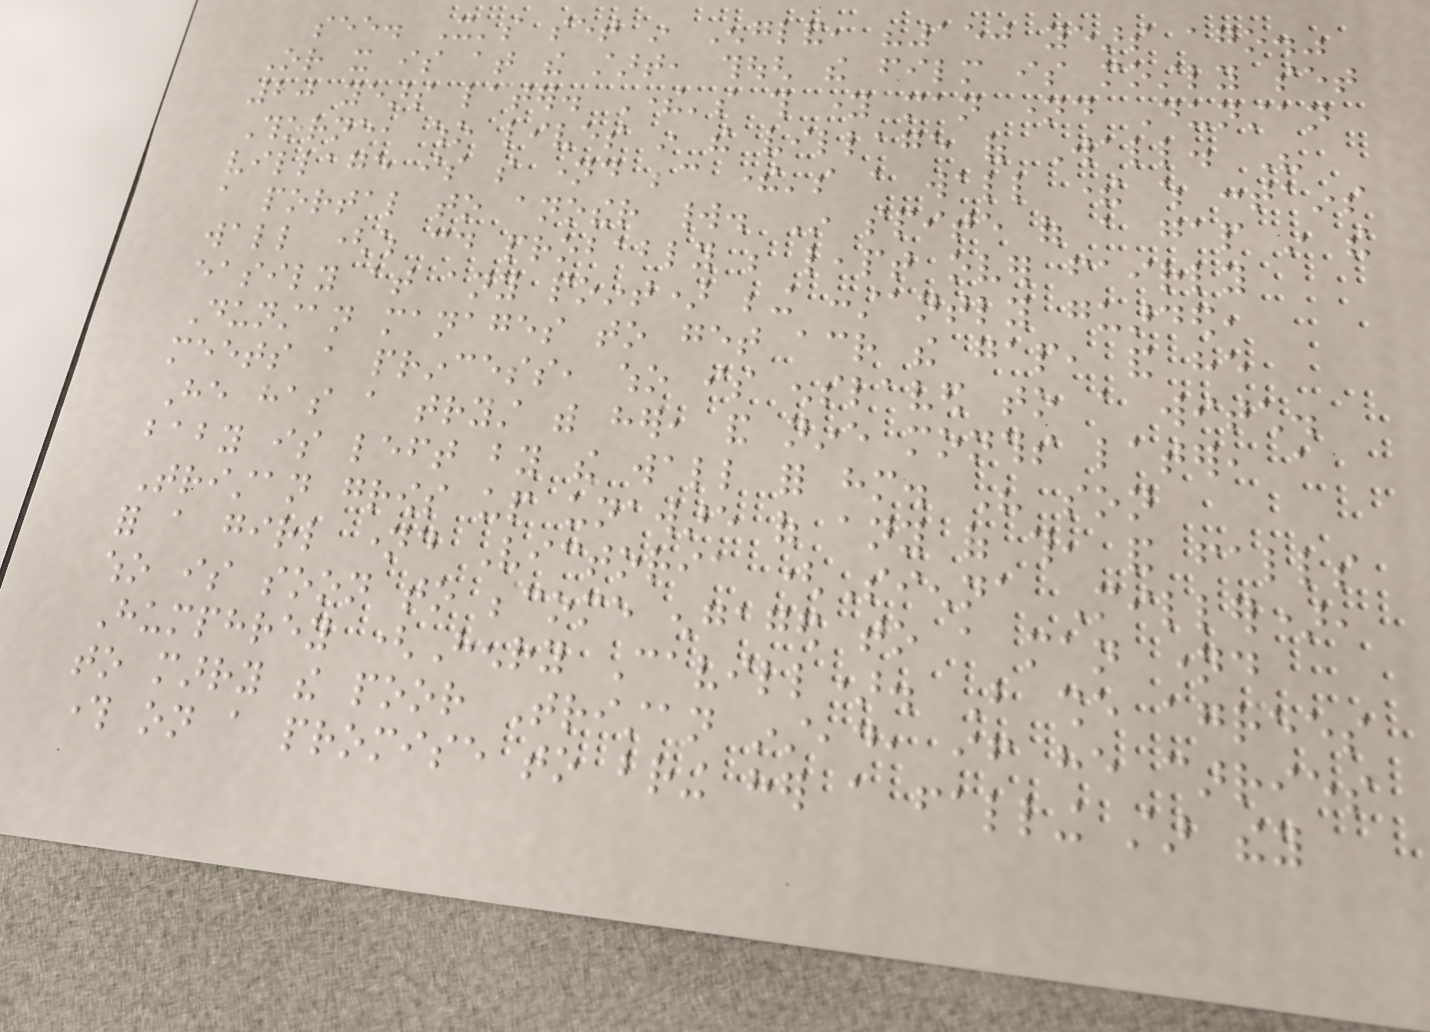see. It's set in England, "150 years ago."
Or it is at the start, though the film is mostly set
20 years later. There's this young man named Dunstan
Thorne, who lives in the village of Wall. His
village is so named because there's a wall there which contains
a portal to another world. In spite of a gap in the
wall (which could probably be leapt over fairly
easily at any point) being constantly guarded,
Dunstan manages to get across the gap, and he
meets a princess, who is enslaved to a witch.
He has a tryst with her, and nine months later, a
baby is left by the wall for him. His son
Tristan grows up unaware of any of this, and falls
for a girl named Victoria (Sienna Miller),
who is soon to become engaged to a man named
Humphrey (Henry Cavill). But she agrees
to marry the poor Tristan instead, if he carries
through on a promise to bring her a falling star they
